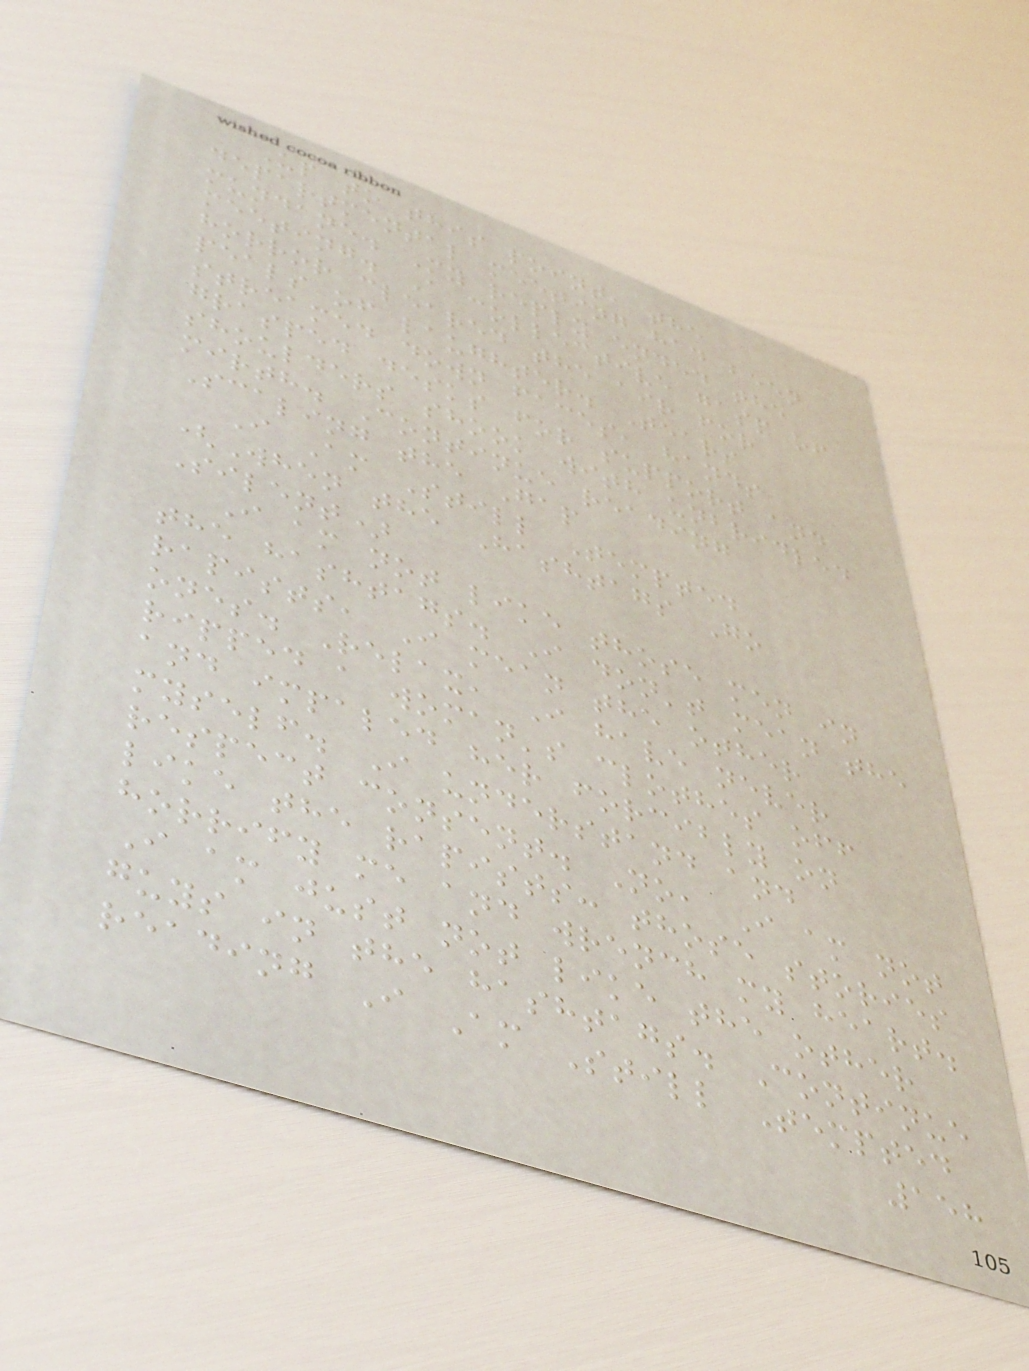Up to this point, the
departmental meeting had been
mundane. My reply ended the
meeting. A collective gasp of
horror cleared the air for
peals of laughter. Tears
streamed down faces, hands
grasped desks for support and
shoulders shook with unbridled
mirth. Continue reading
Scaling the Gap
I Am Still Tempted
(When the Hashtags Go
Silent)
I am not like those men in
the hashtags. I don't mean the
rapists, I mean the other
ones. Relax, I have never
ripped a woman's clothes off
and impaled her forcibly on
myself. I understand and
respect consent. No, I am not
like the rapists: those stories
horrify me and wrench my heart.
I am just not like the other
guys in the hashtags. Continue
reading I Am Still Tempted
158
